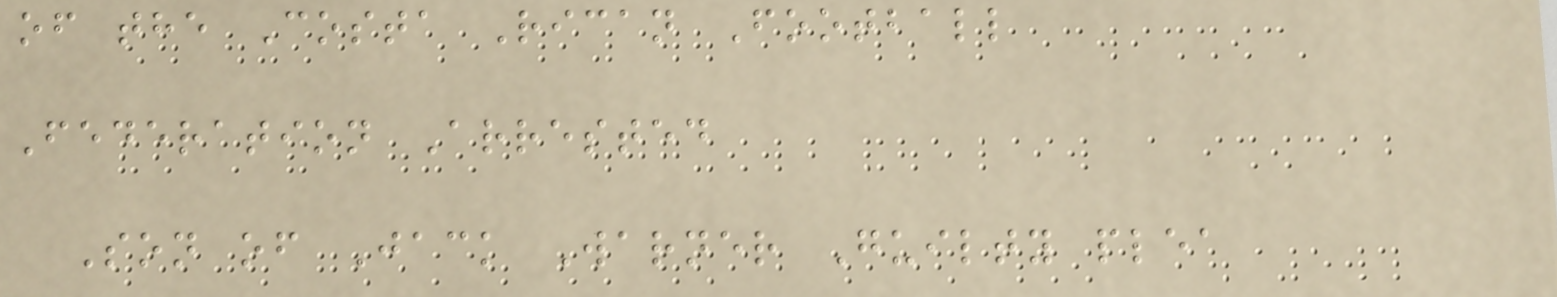of the Costa Rican Football
Federation Arrested
Son of Jack Warner Guilty plea
